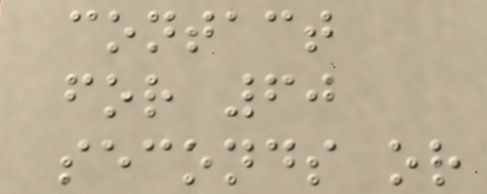contact
for 60
seconds or
